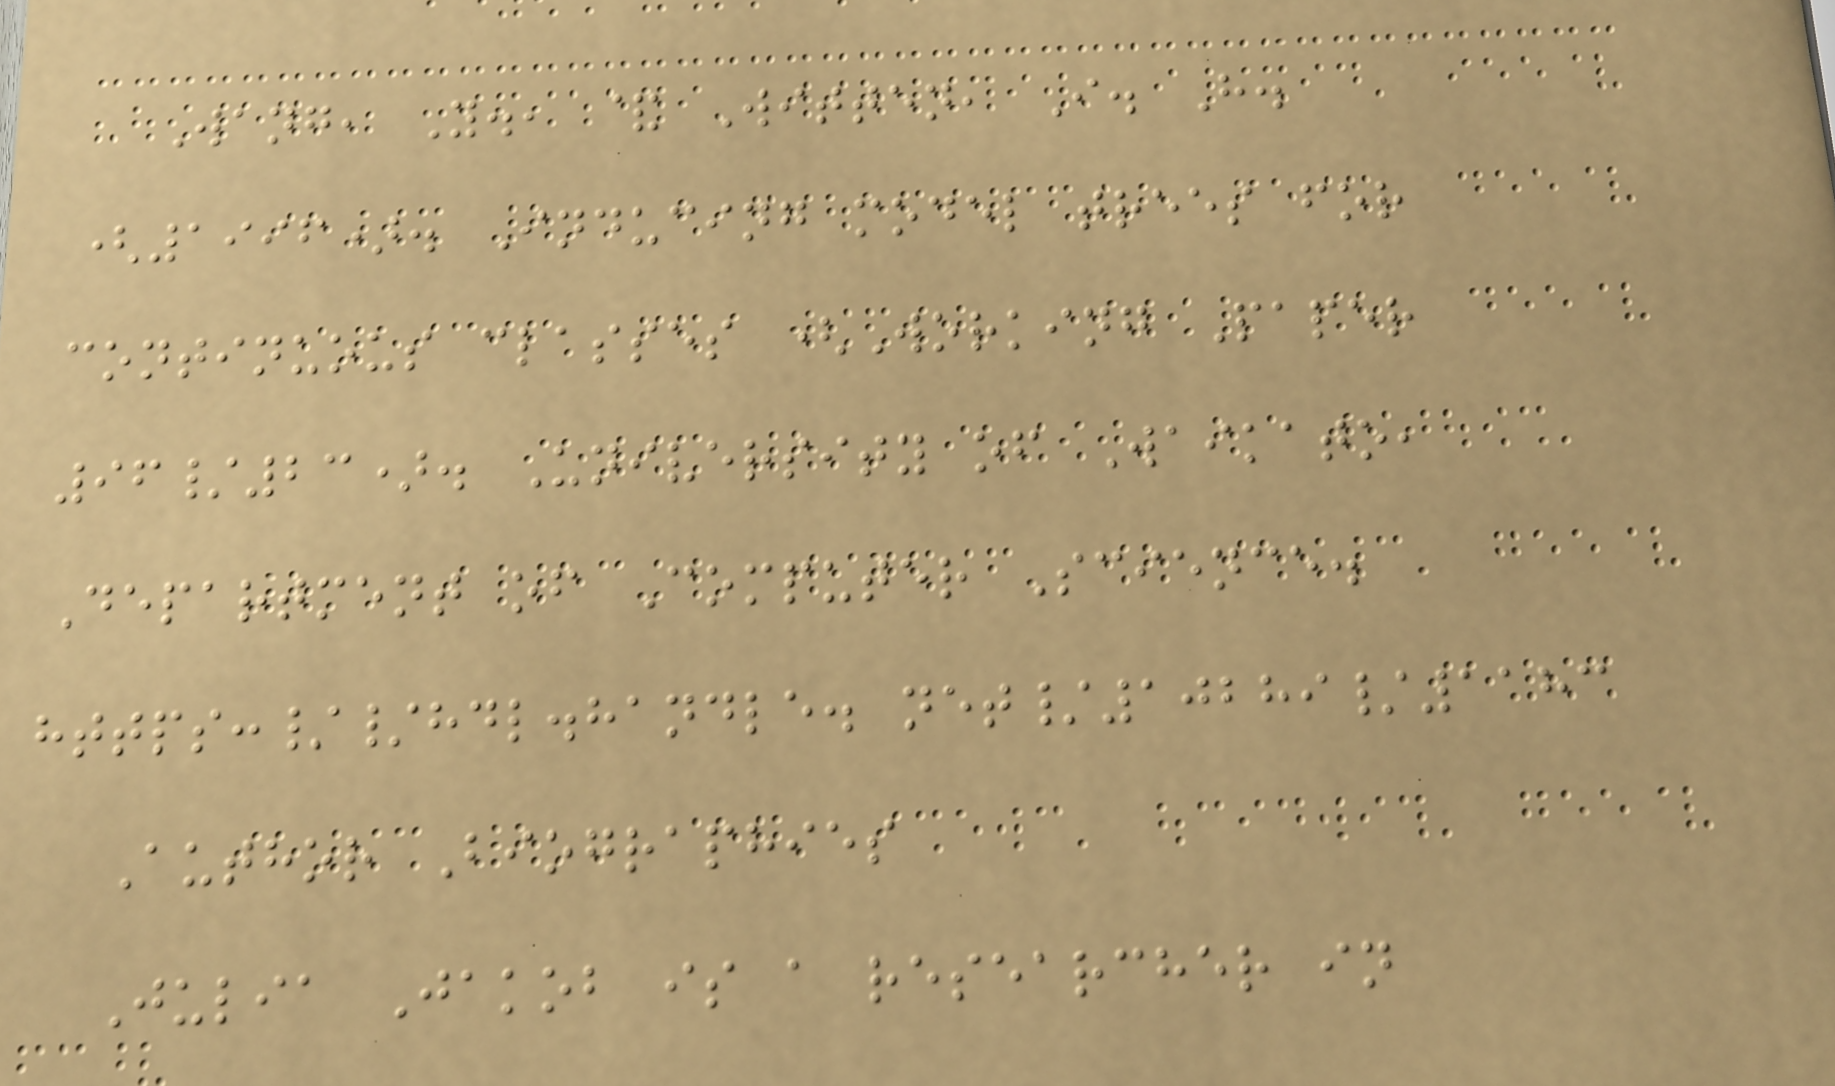Wang, Y., & Witten, I. H.
(1996). Inducing model trees for
continuous classes (Working Paper
96/23). University of Waikato,
Department of Computer Science.
https://hdl.handle. net/10289/1183
Author Biographies
Julia Jakob is a researcher in
